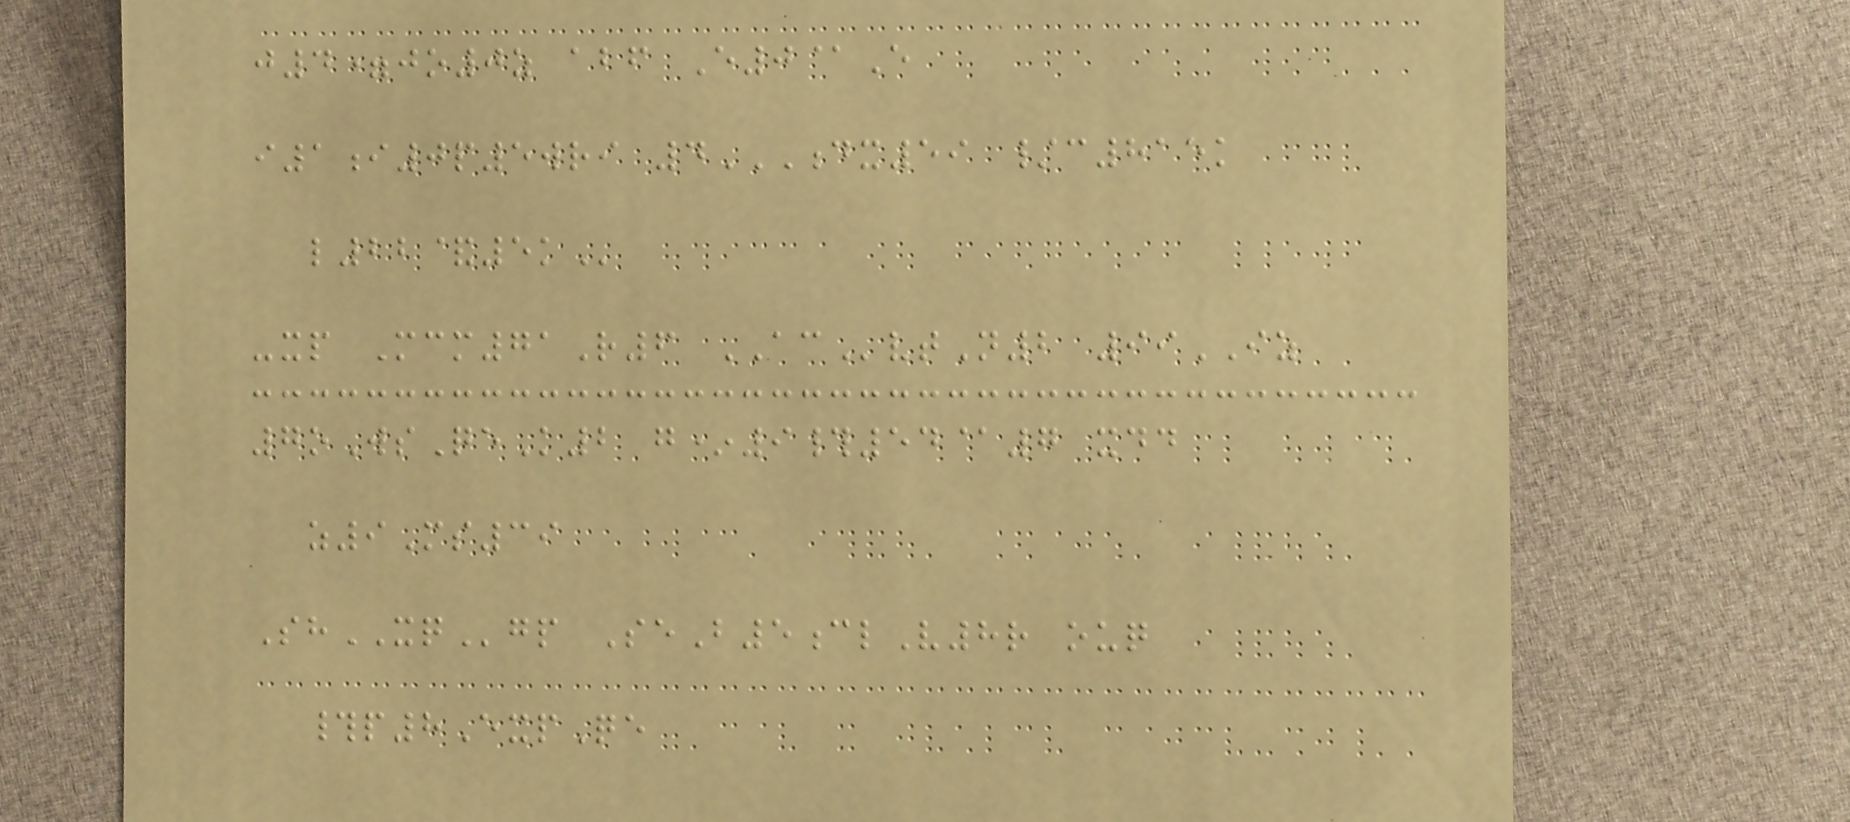j4=jo0z abf E0@E
i1i0p5wri 4DX59 /C815K
L22&5K
-xp Mcm71R6 ACvtN2 99IZ
7oWsQeK2 g*9#54@7 xdd
z9Ms39
ShXQgp SeB5clV8r ouq
#p8ExpQe
